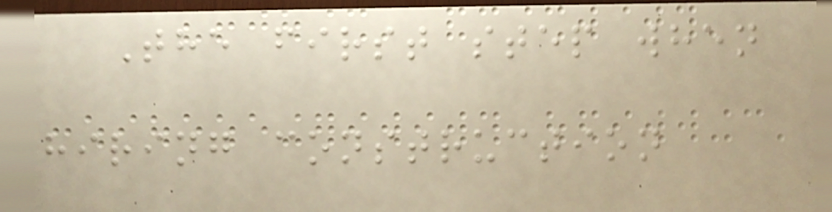The first step when
hiring construction
